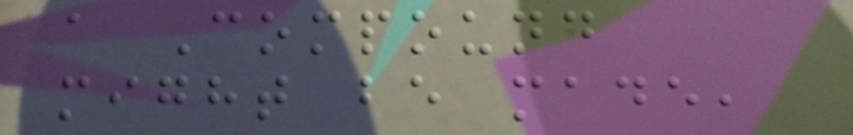a Compound
might be made,
